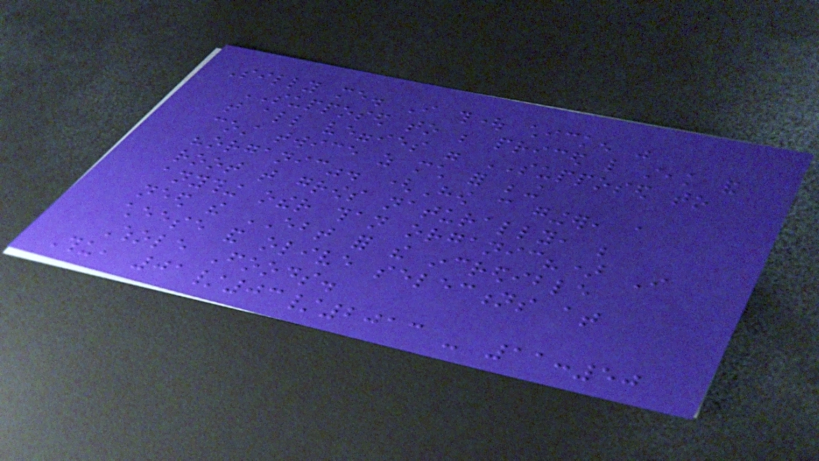Silly me. I thought chicken was
SUPPOSED to be priced like steak and
that all veggies were SUPPOSED to
cost twice as much for being
"organic". (How can ginger, a
root that grows naturally, be
anything other than organic?) I
need the EBT for the incredible
cheese and olive selections at
Whole Foods.
Thu, 01/03/2013 - 11:50
